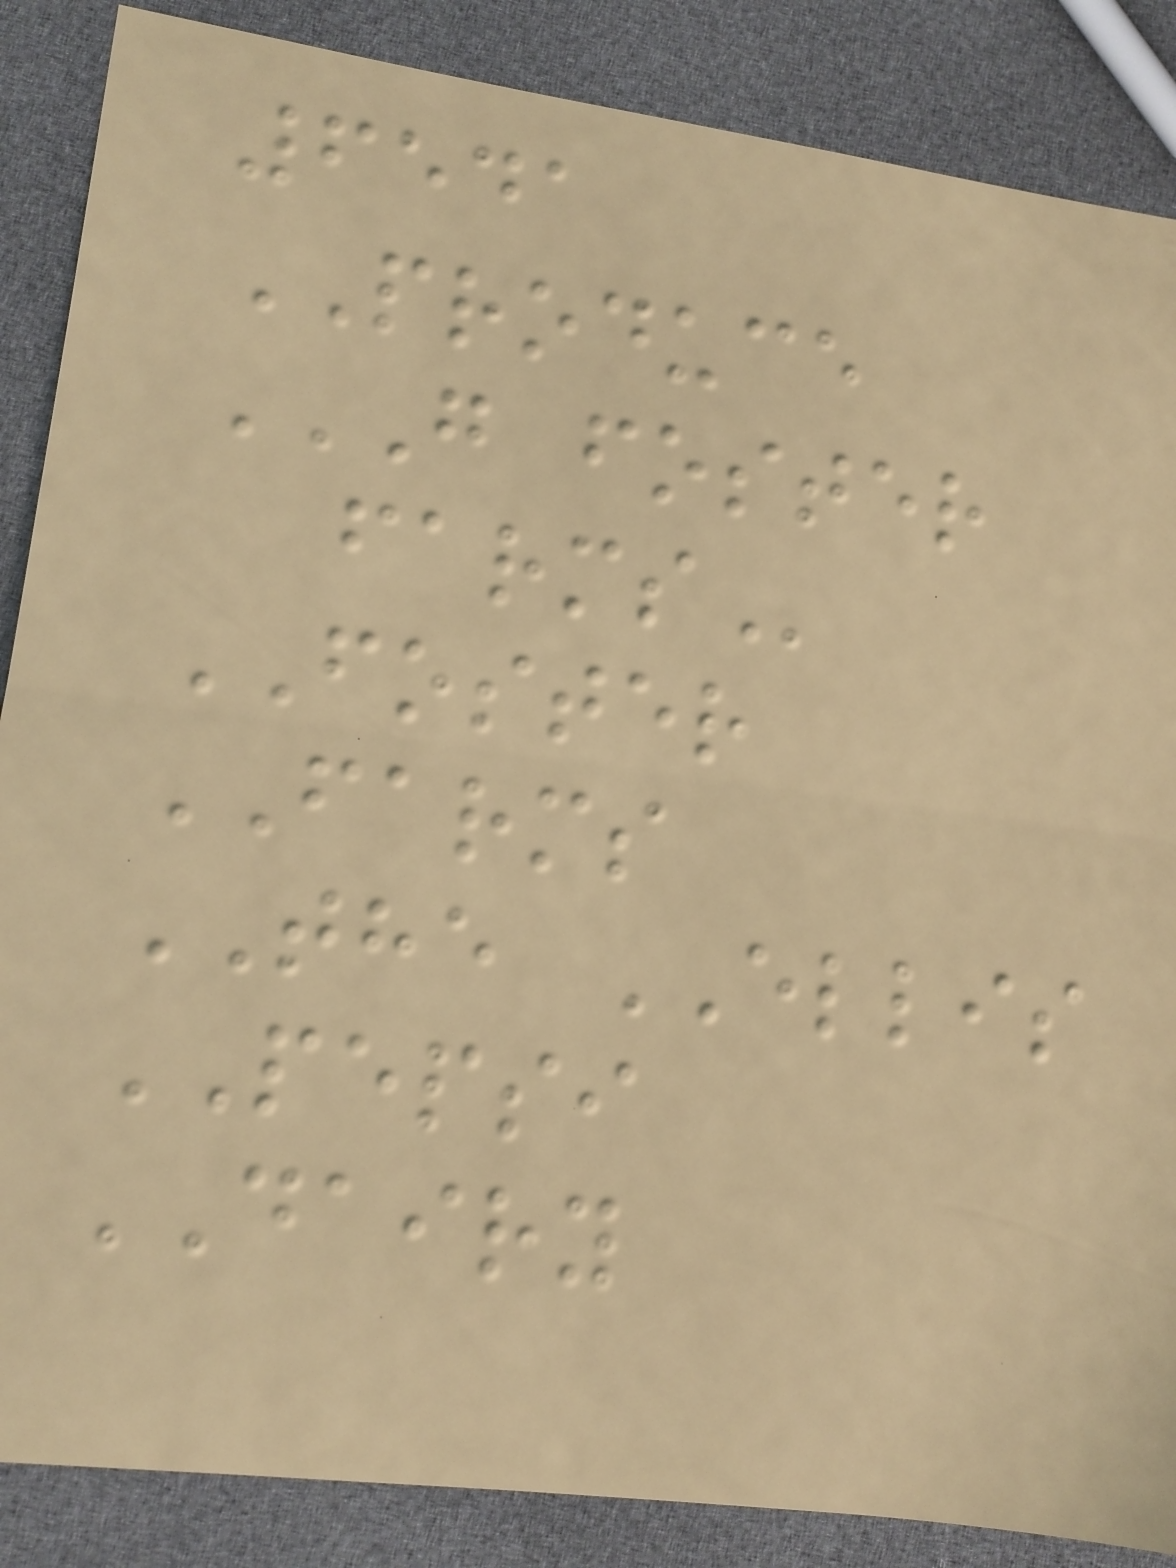6541
PRODUCE
G FOSTER
FARMS
FOSTER
FARMS
THE ELLIS
PEPSI
DAIRY
